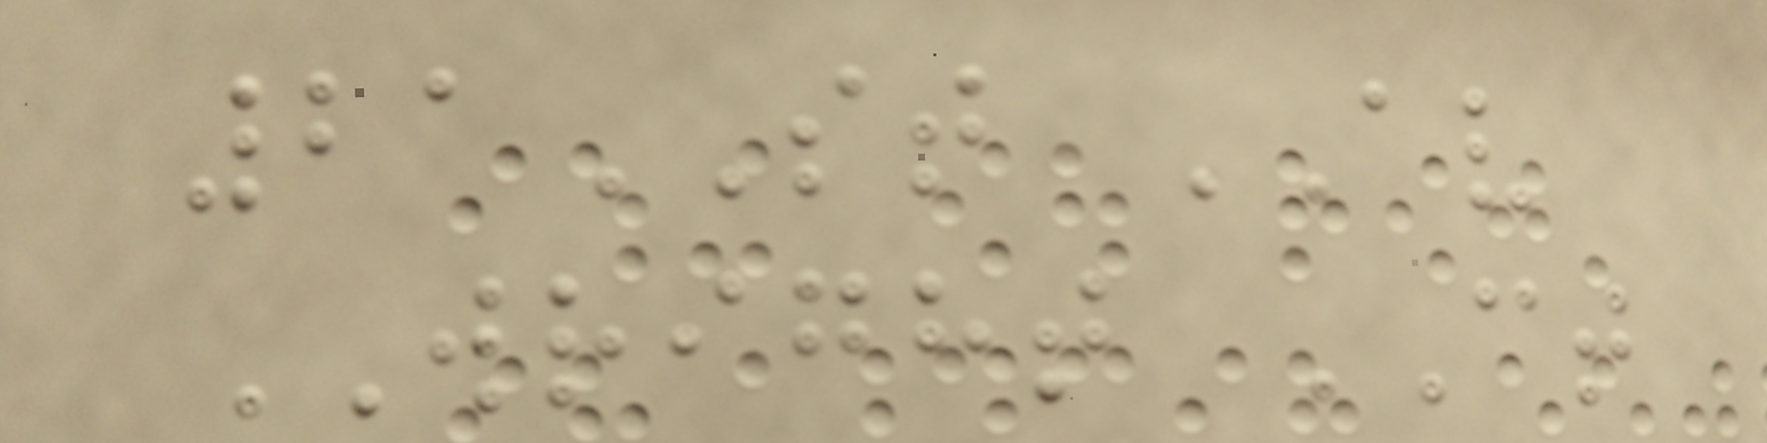21ST AV
WRIGHT CT
